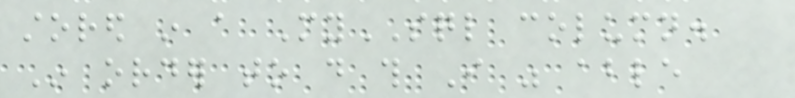stored in a MySQL column.
In order to do this I was able
